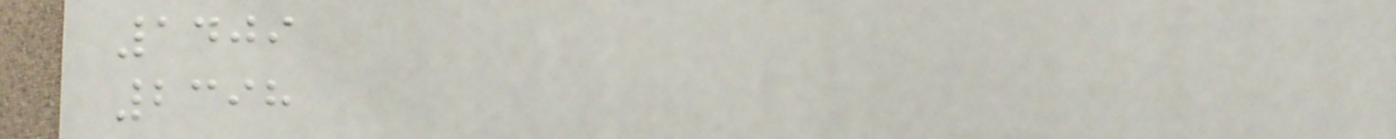1409
2398
